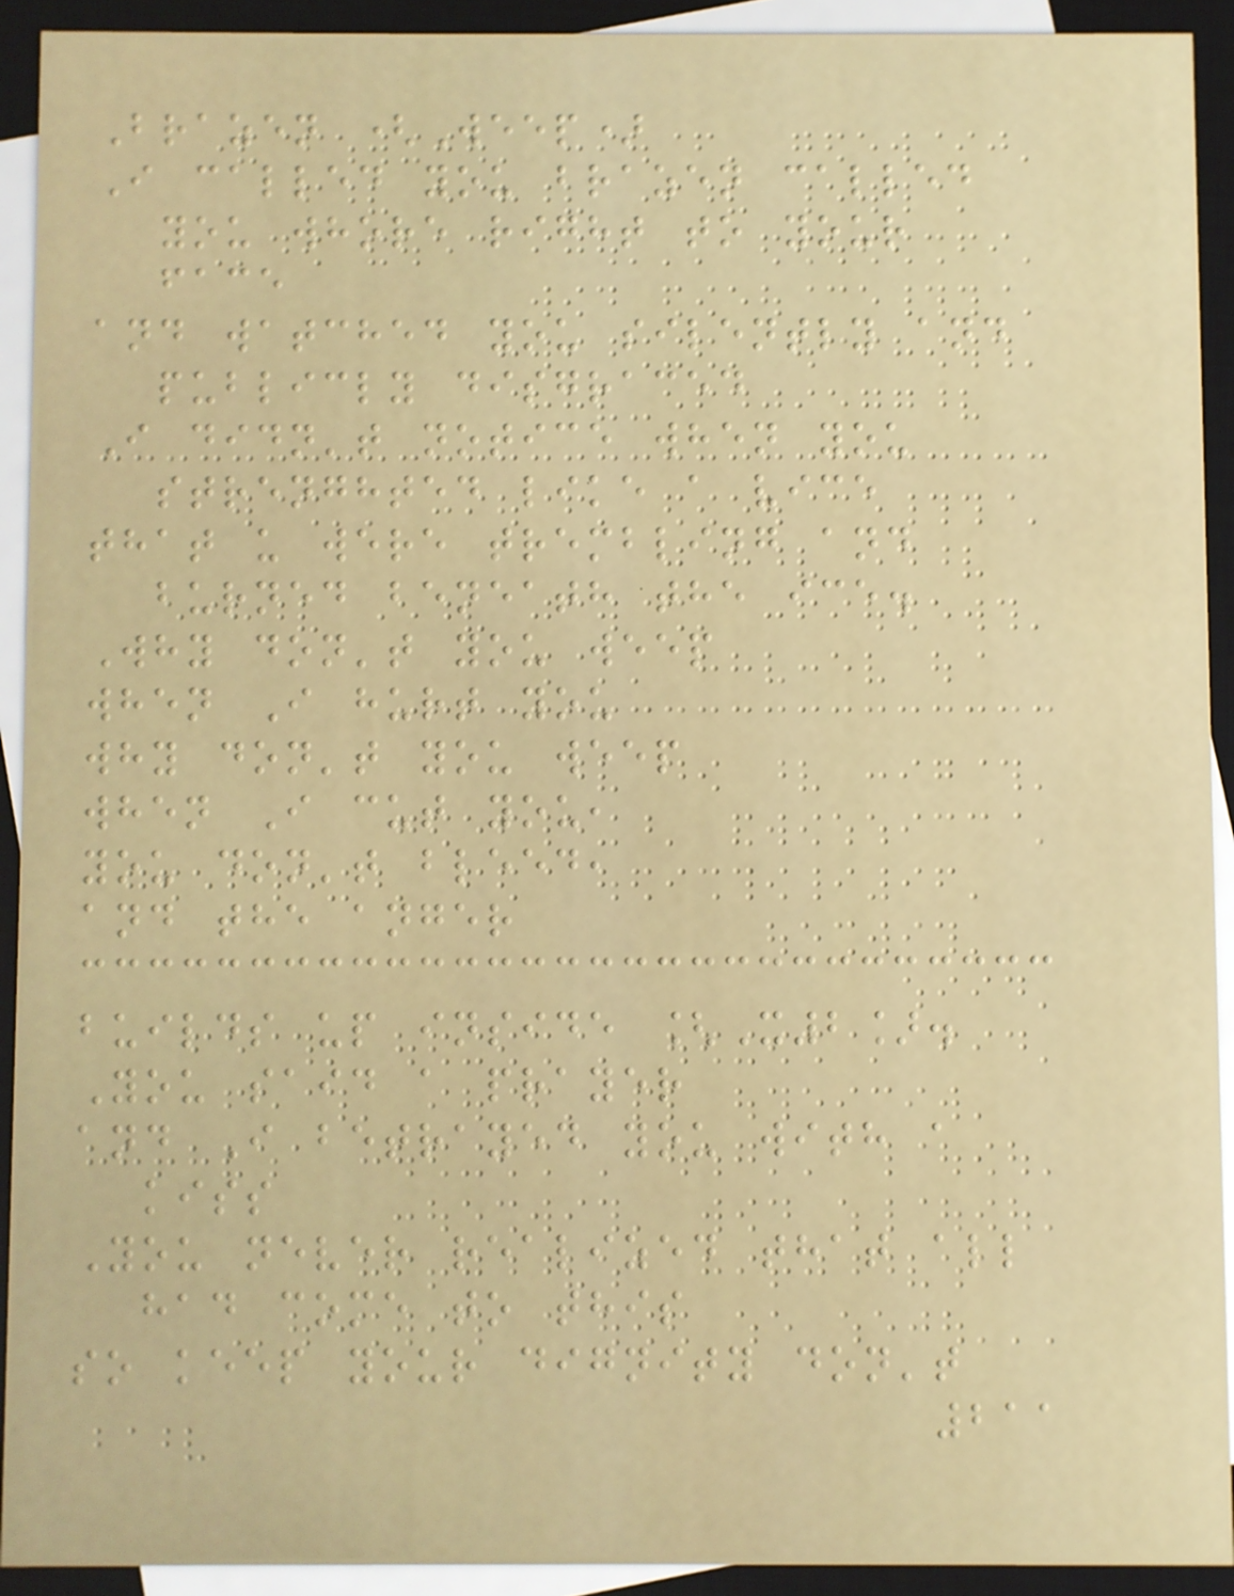Brazen (Weep)
I called you brazen called
you whore right to your
face
and watched you silently and
publicly disgraced
I didn't notice when you
strenghted like a vice
that u were trembling and
burned beneath the ice.
Why don't you weep
when I hurt you
why don't you weep
when I cut you,
you don't bleed,
and the anger
builds up inside [X2].
You said a prayer
and I betrayed you with a
kiss
You never realized that all
had come to this
so keep your dignity don't
211
